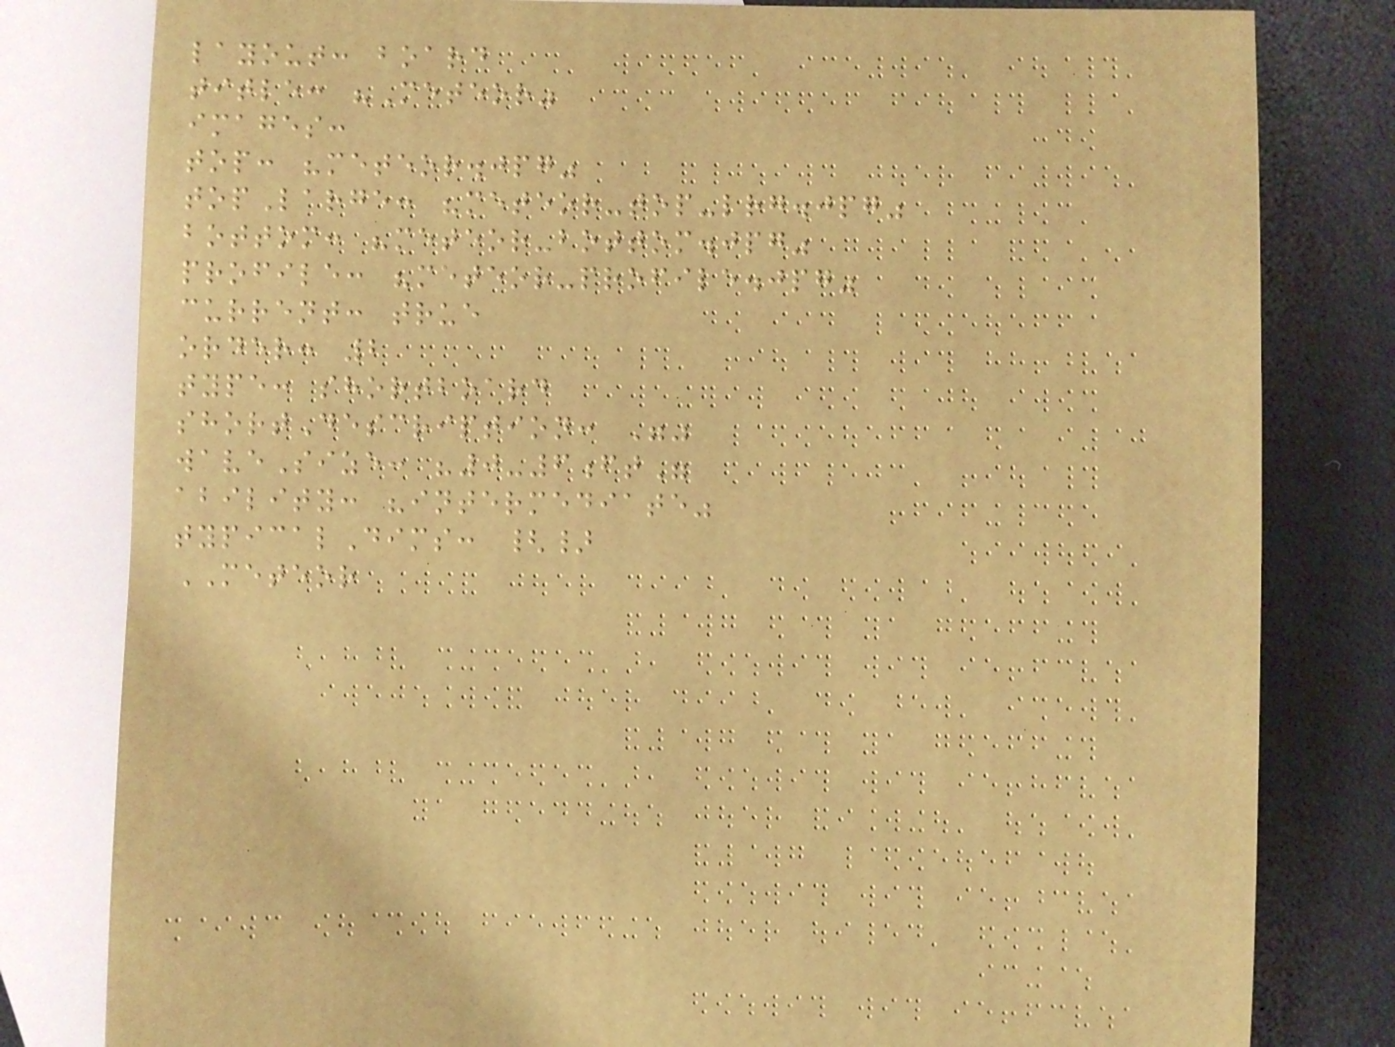layout: board
title: "Meteor"
images:
top: "meteor.jpg"
topLarge: "meteor-top-lrg.jpg"
bottom: "meteor-bottom.jpg"
profile: "meteor-profile.jpg"
current: true
order: 2
type: shortboard
shortDescription: ""
waveSize: "0-6ft"
ability: "intermediate"
typicalDims: {}
METEOR
